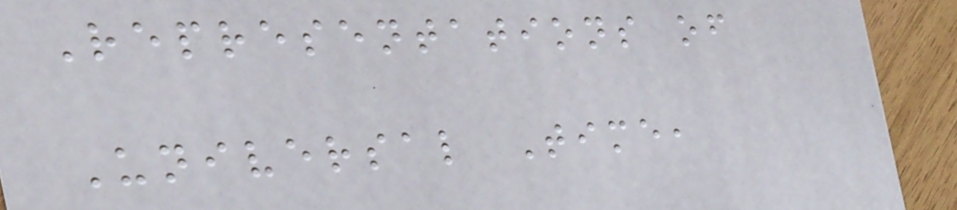Representations of
Universal Time,
